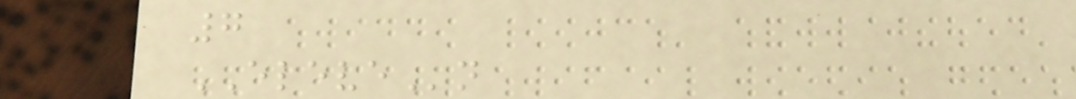7
ELEVEn
